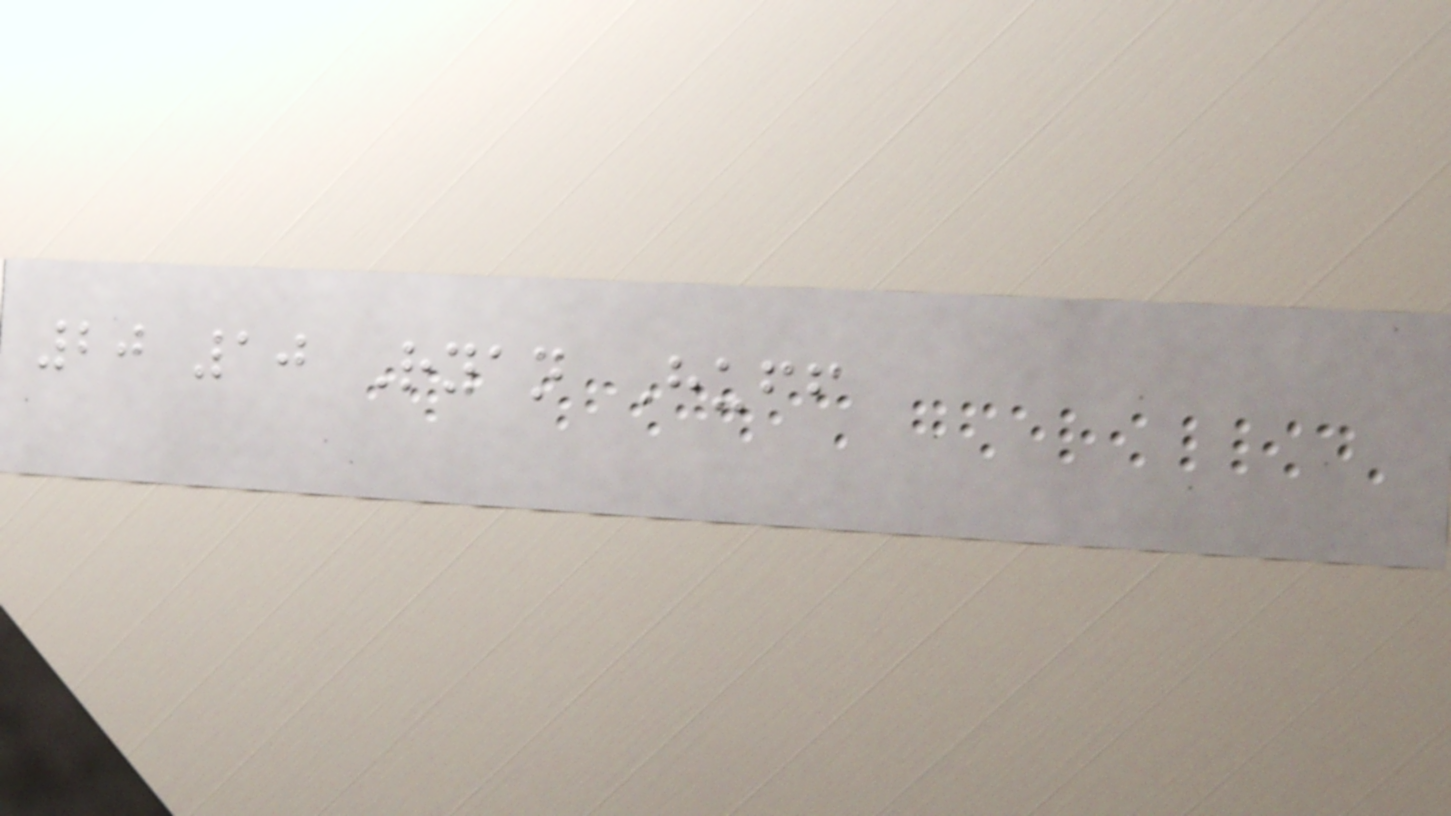20 10 Ryan Huff
